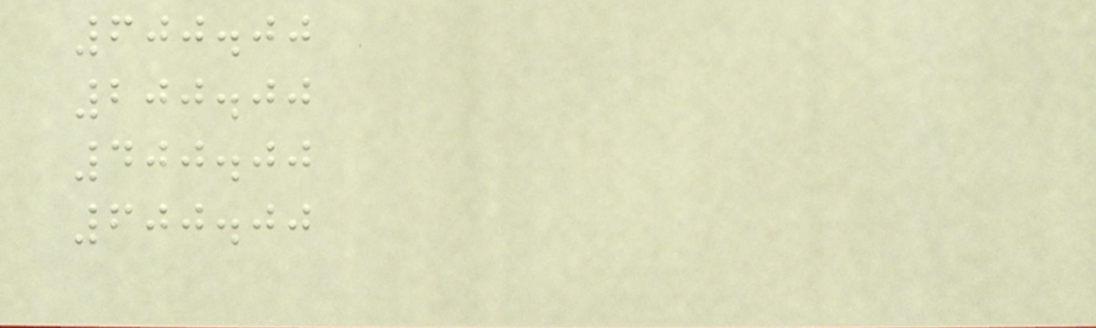600.00
200.00
400.00
600.00
